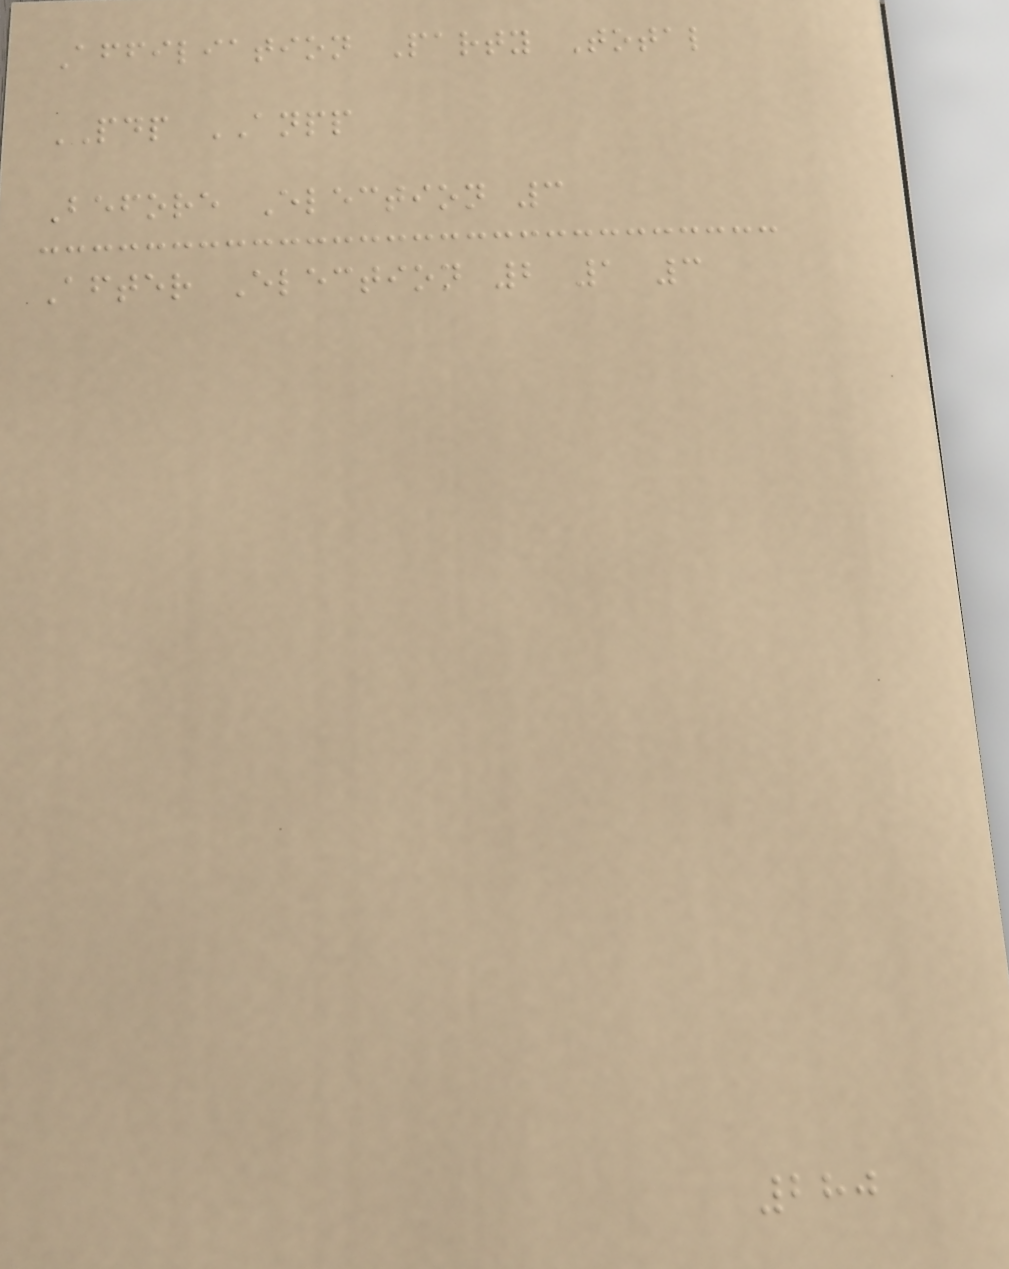Affiliation Party Total
PDP ANPP
Before Election 3
After Election 2 1 3
280
